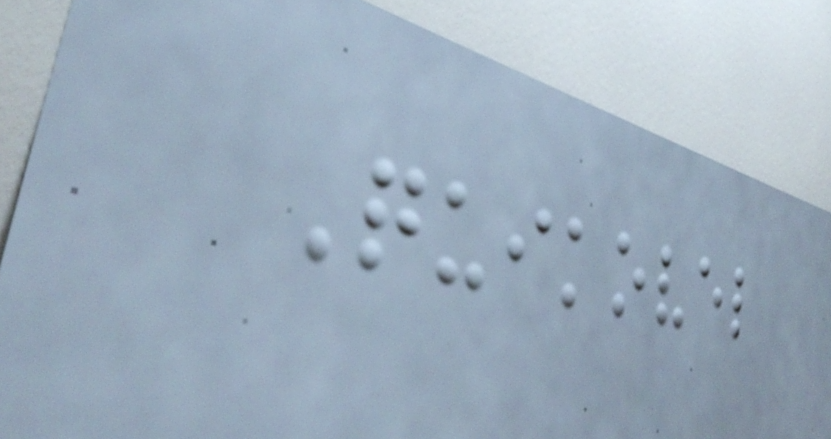Quikovel
